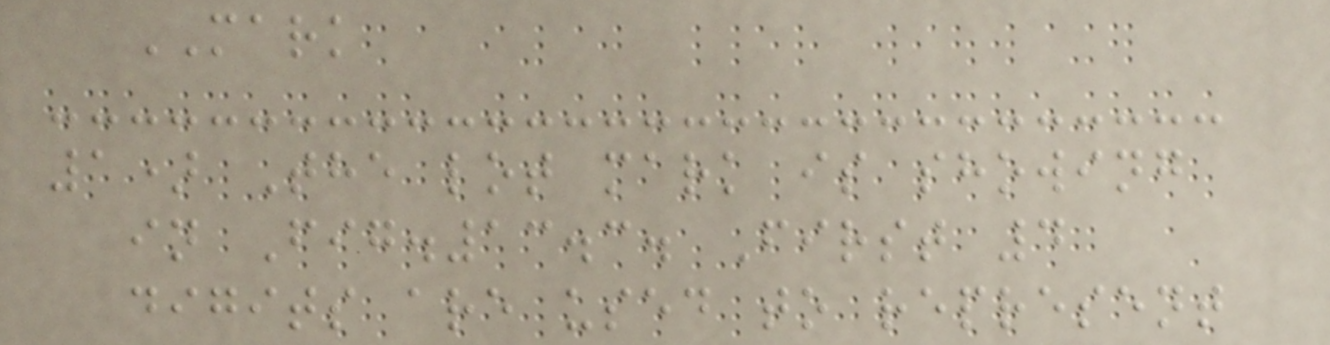MARK
1) The lot mark is showing
in Fig.13.3. First 4
digits are used to represent
